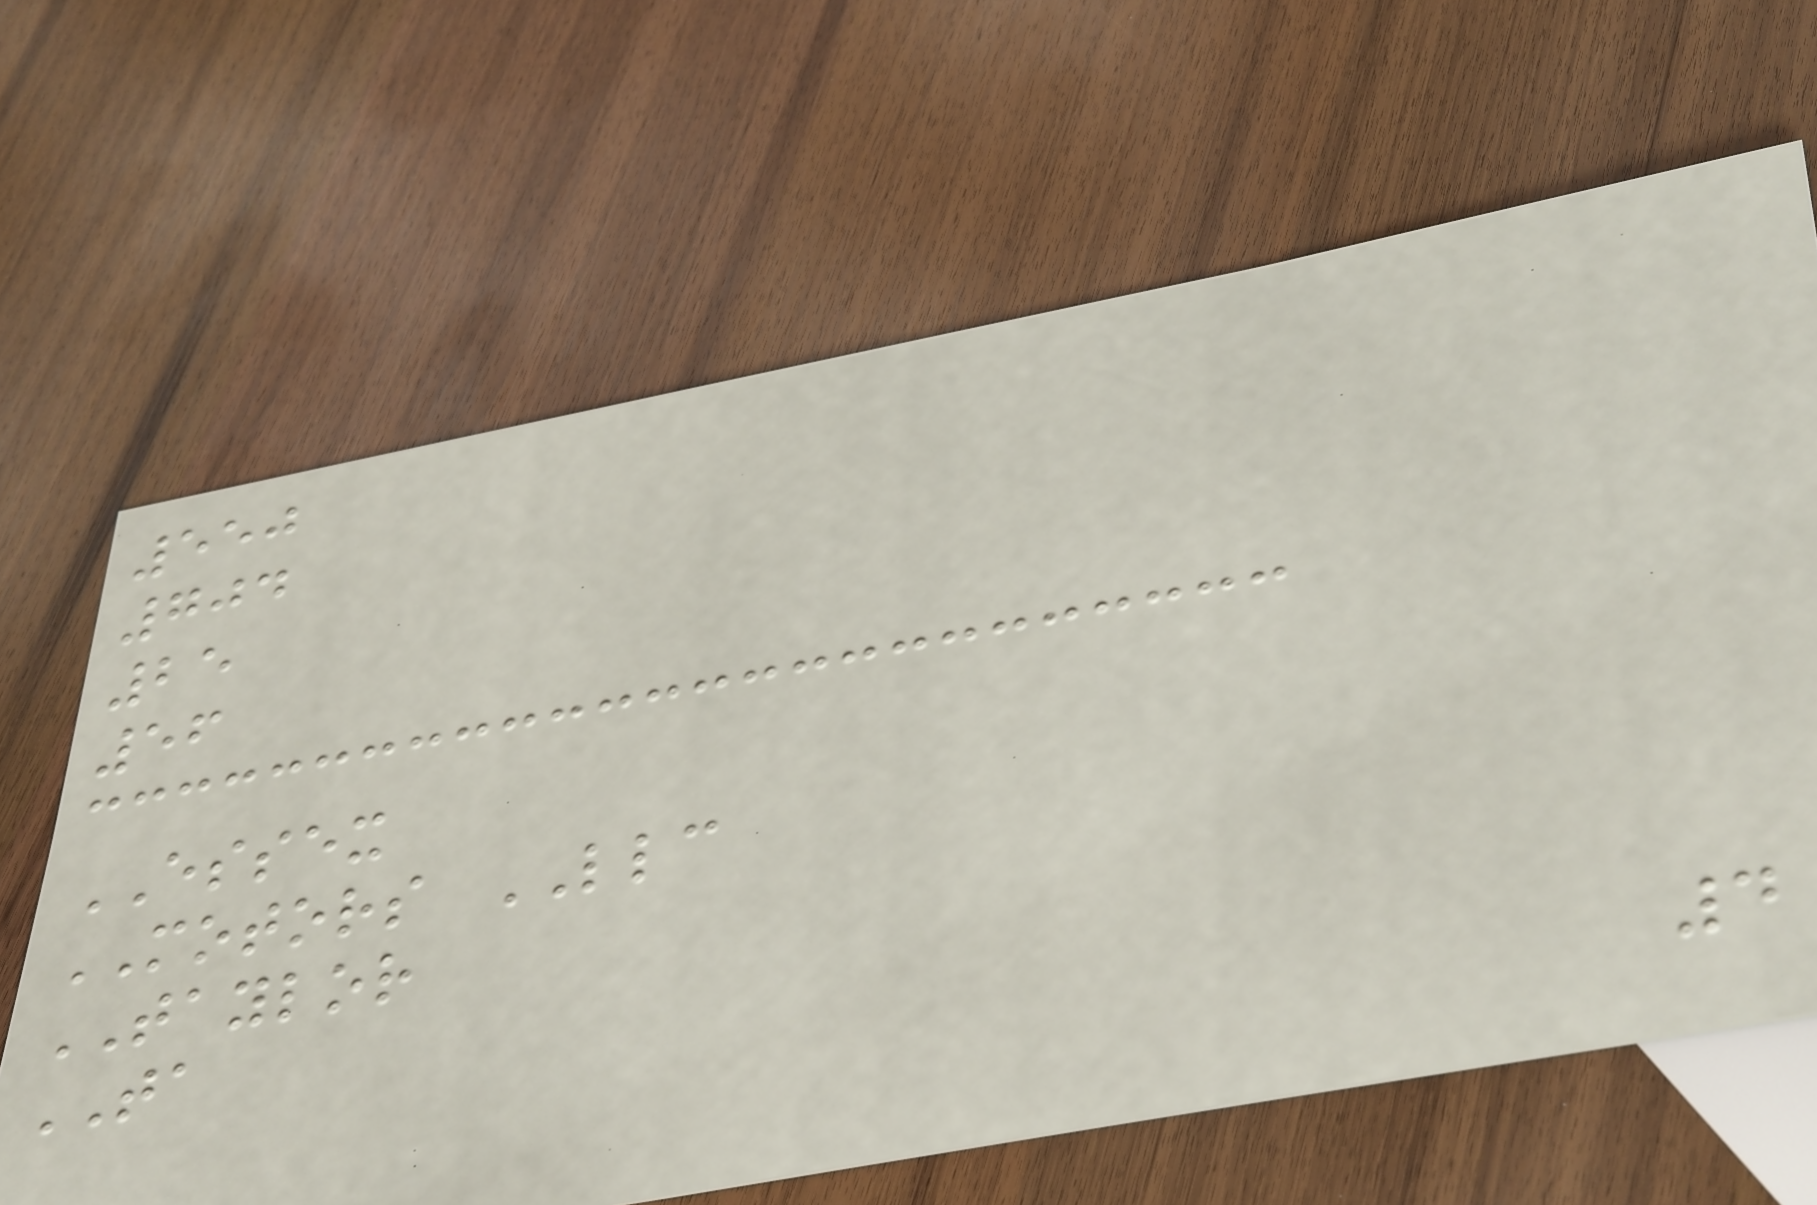550
704
25
56
ESSEX
MOTORS LLC
TAYLOR
TA
4
